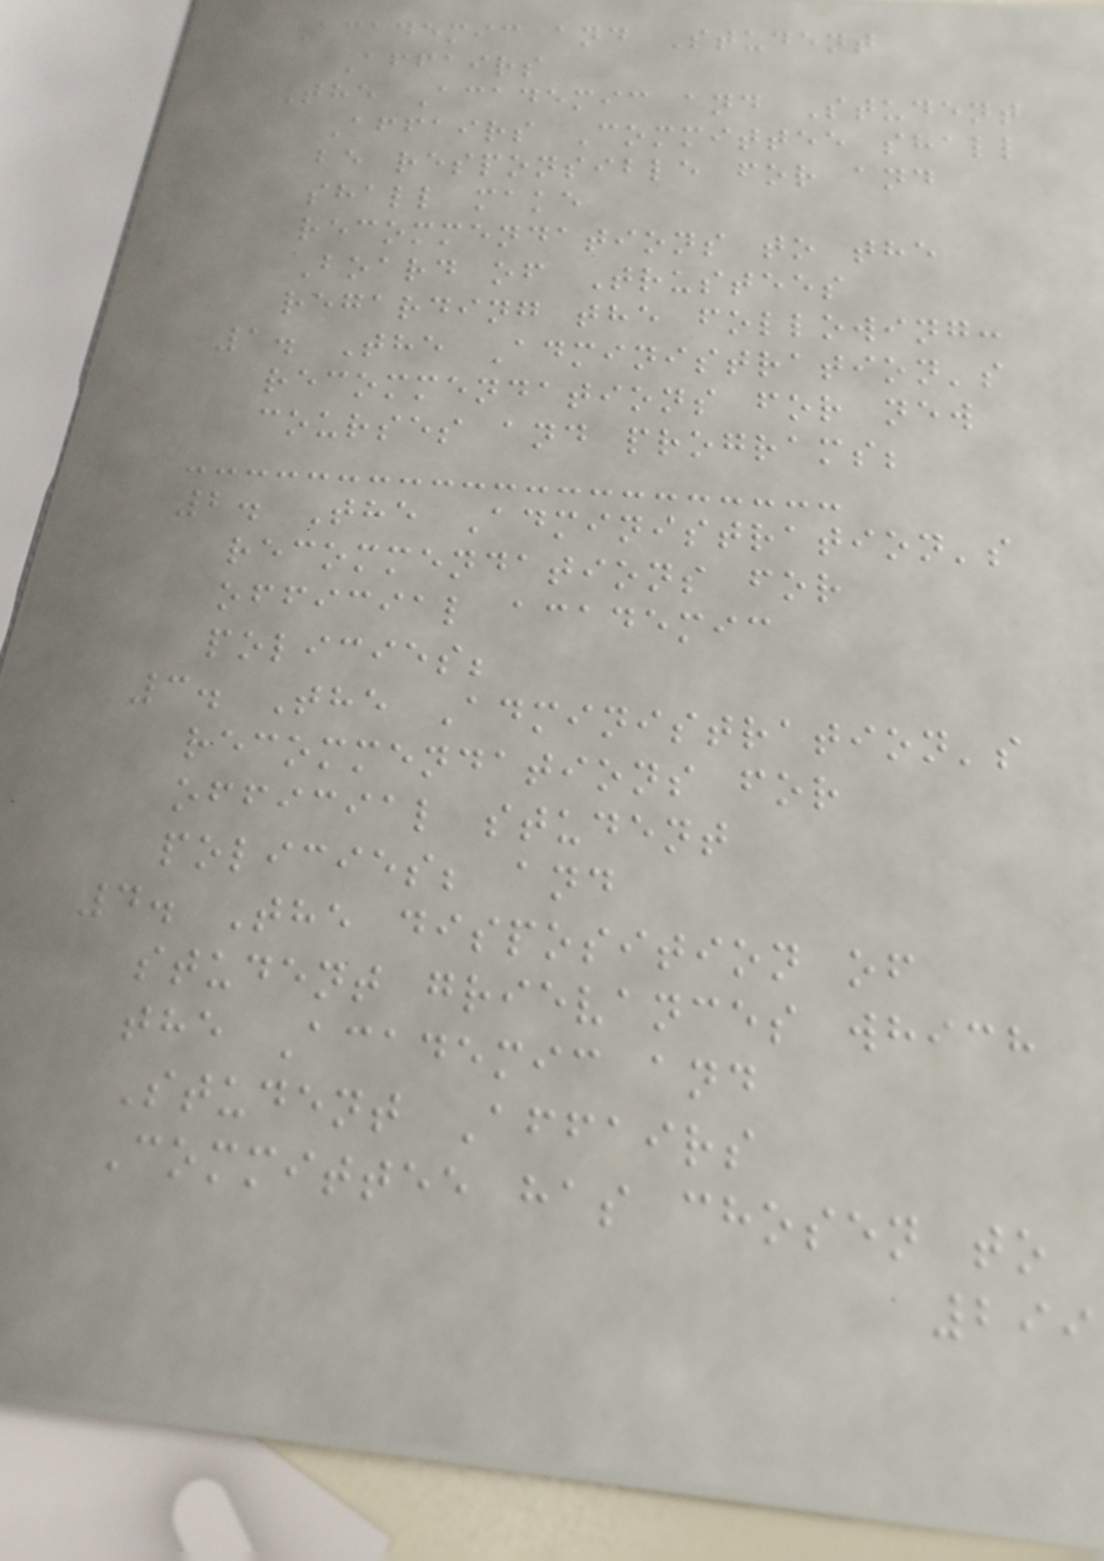Academic and Student
Affairs
The Academic and Student
Affairs Committee shall
be responsible for and
shall make
recommendations to the
Board of Trustees
regarding the following:
1. The Administration's
recommendations for new
courses and programs;
2. The Administration's
recommendations for
official academic
policies;
3. The Administration's
recommendations for
official student
policies; and
4. The disposition of
student grievances which
the Academic and
Student Affairs
Committee has chosen to
299
